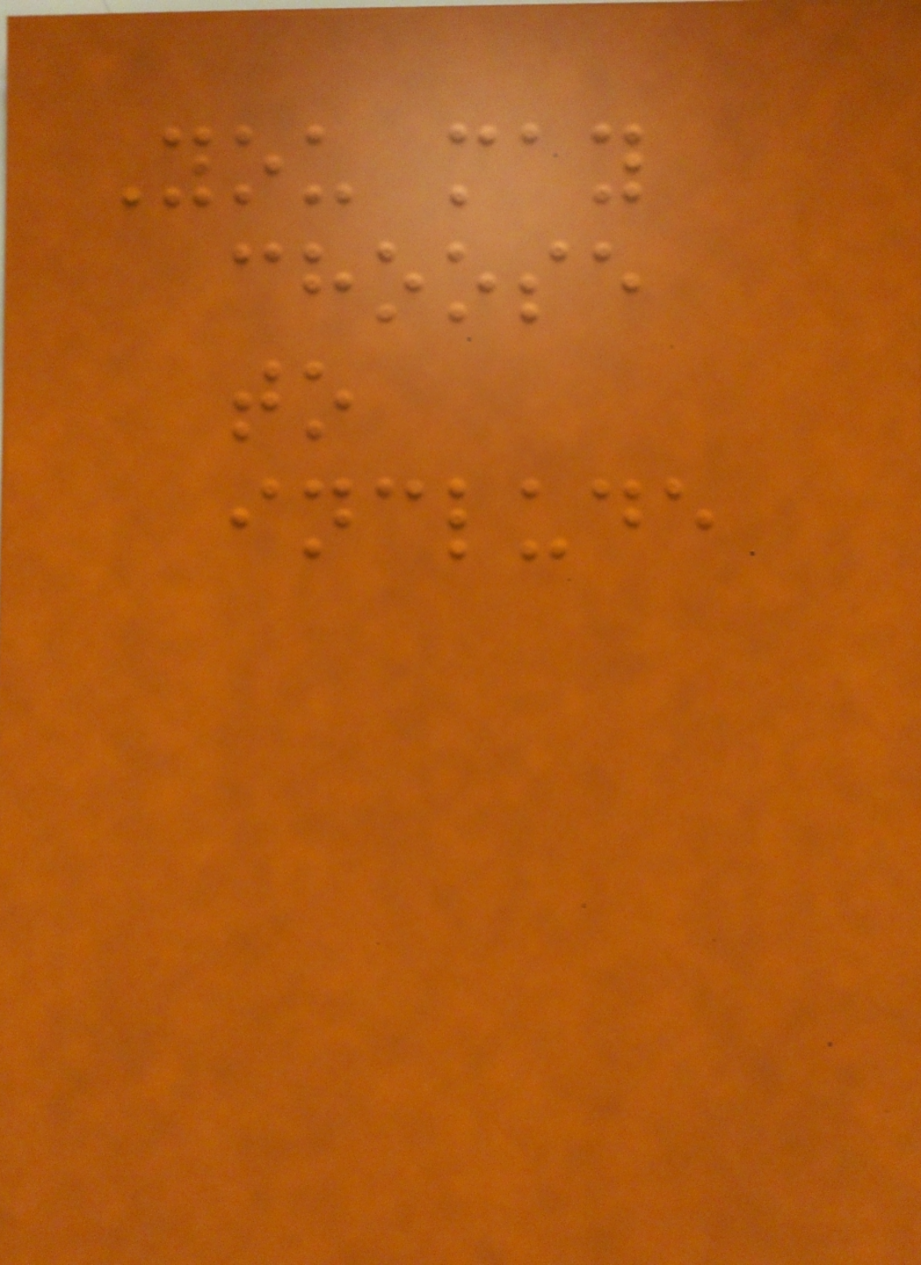You may
choose
to
include
